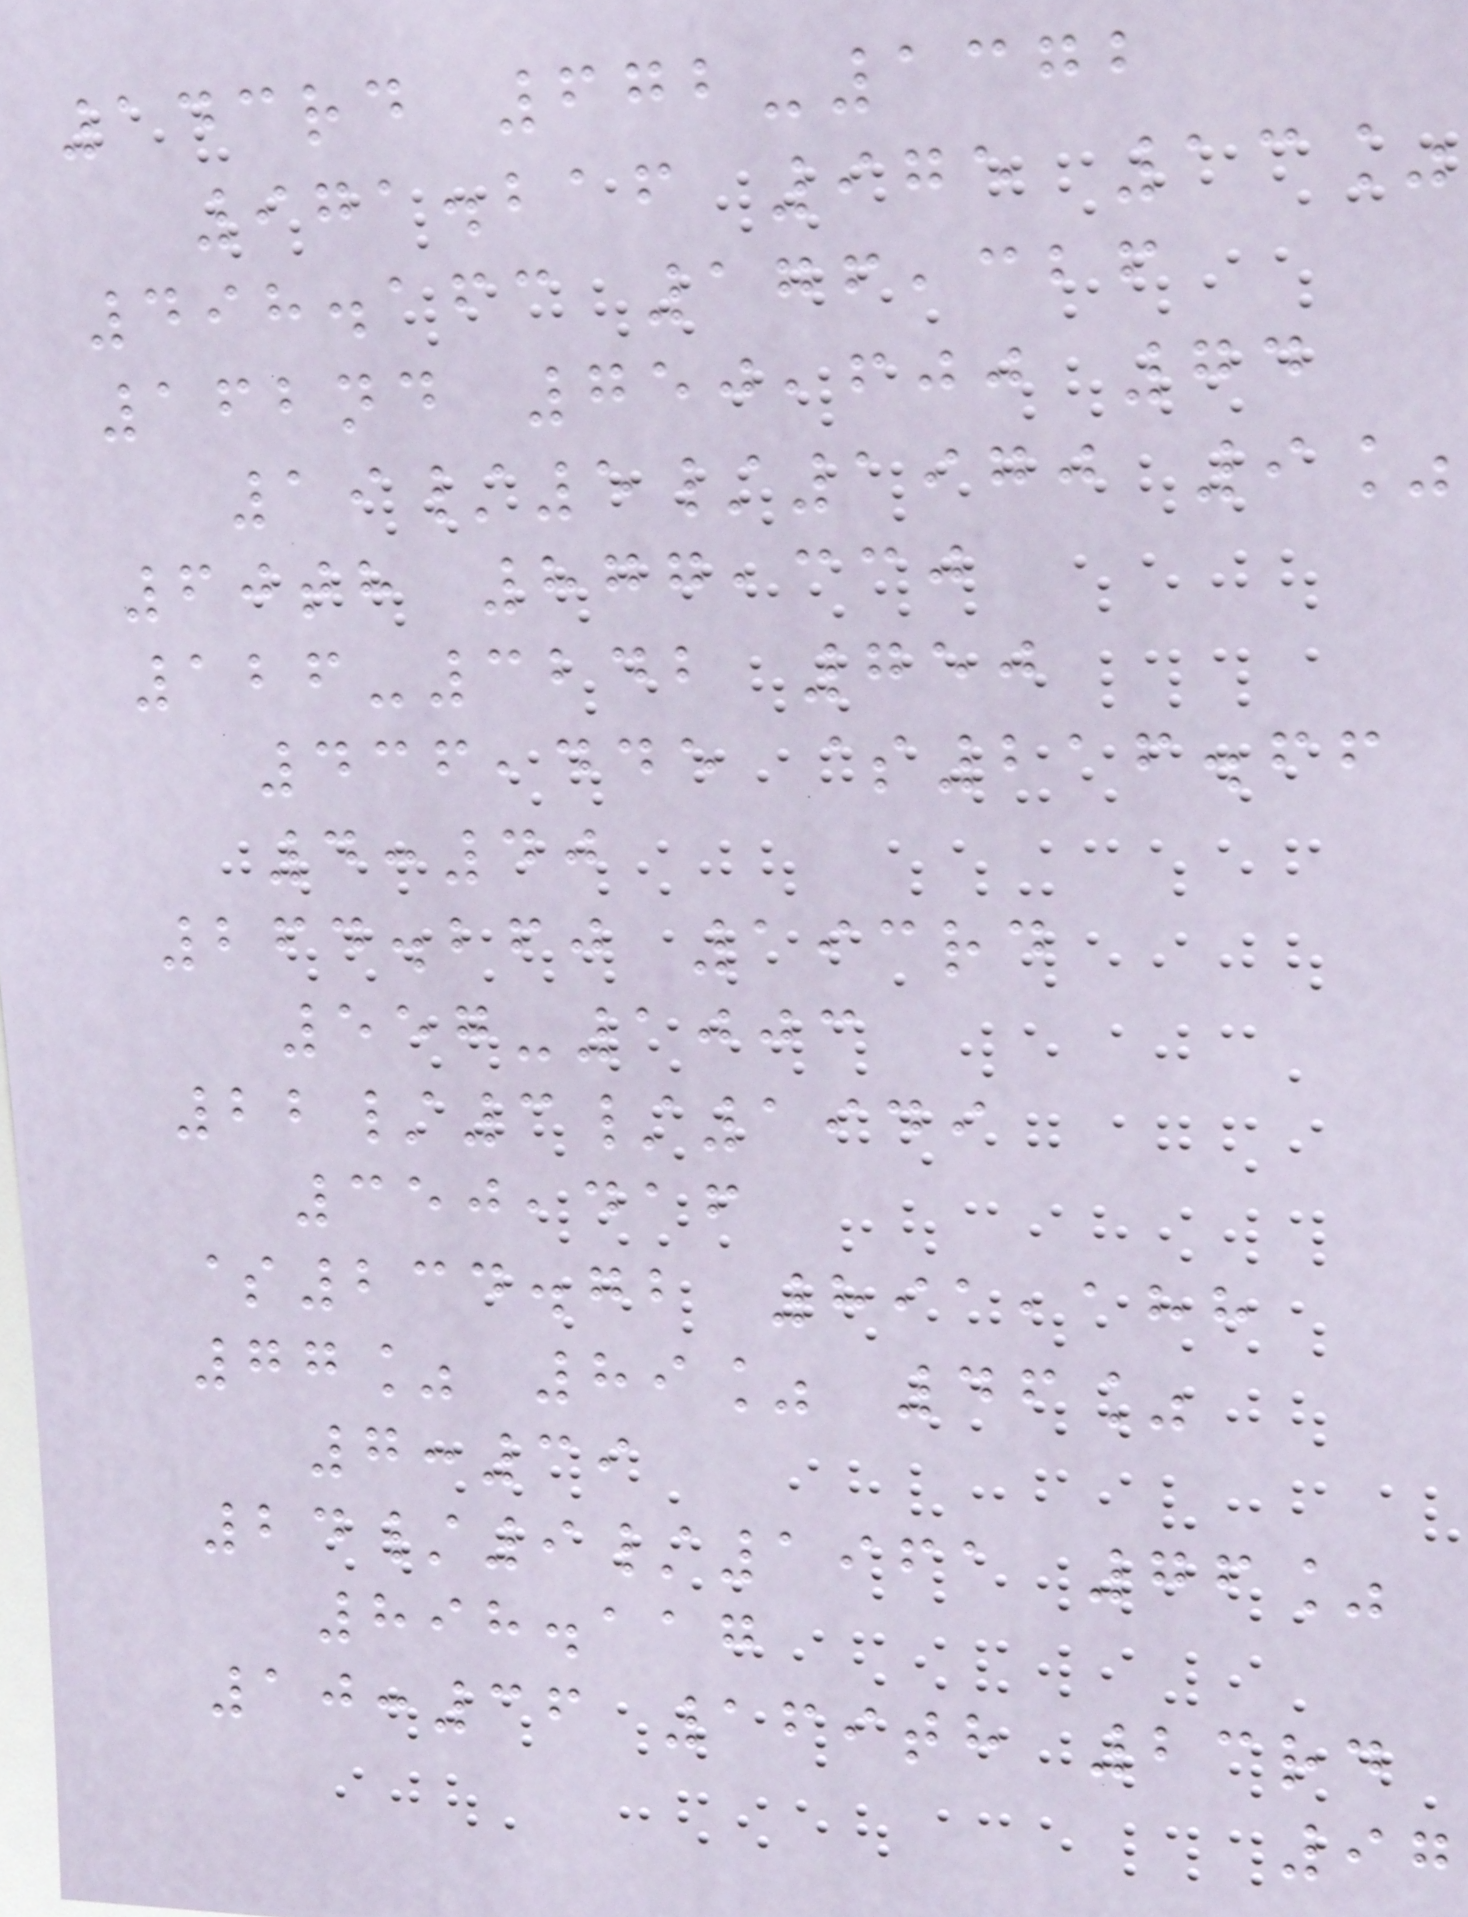143rd 672-1372
971.216 975 13%
498.163 176,326
162nd 750,600 74
19/5/1970 9%
60th 877,330
126-3242 750
436,445 $216.66
4:40
264.260 193rd
557-1003
22/3/1949
350,416
$234.72 891,188
77% 89% 46%
7:39
24/9/1961 76%
898.117
10:36 169th 23rd
97
